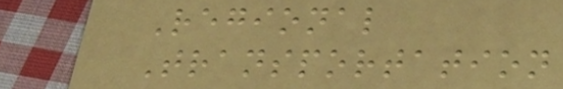Regional
Transportation
